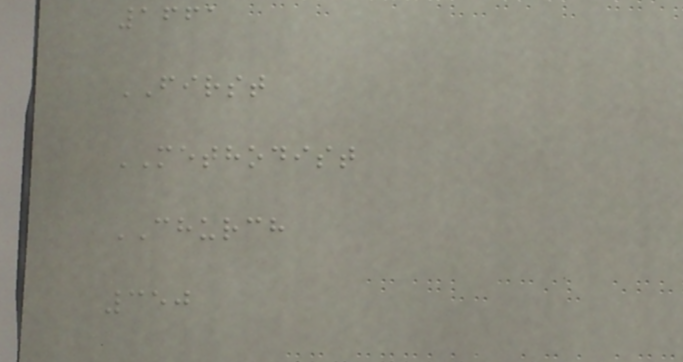1661
FIRST
METHODIST
CHURCH
350
